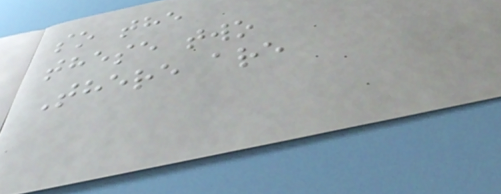so the
these two
There are
